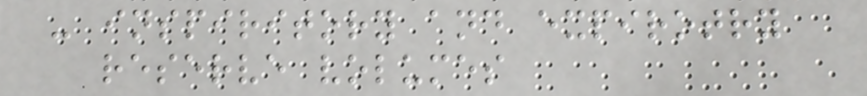- inspiritory and expirotry
reserve volumes
